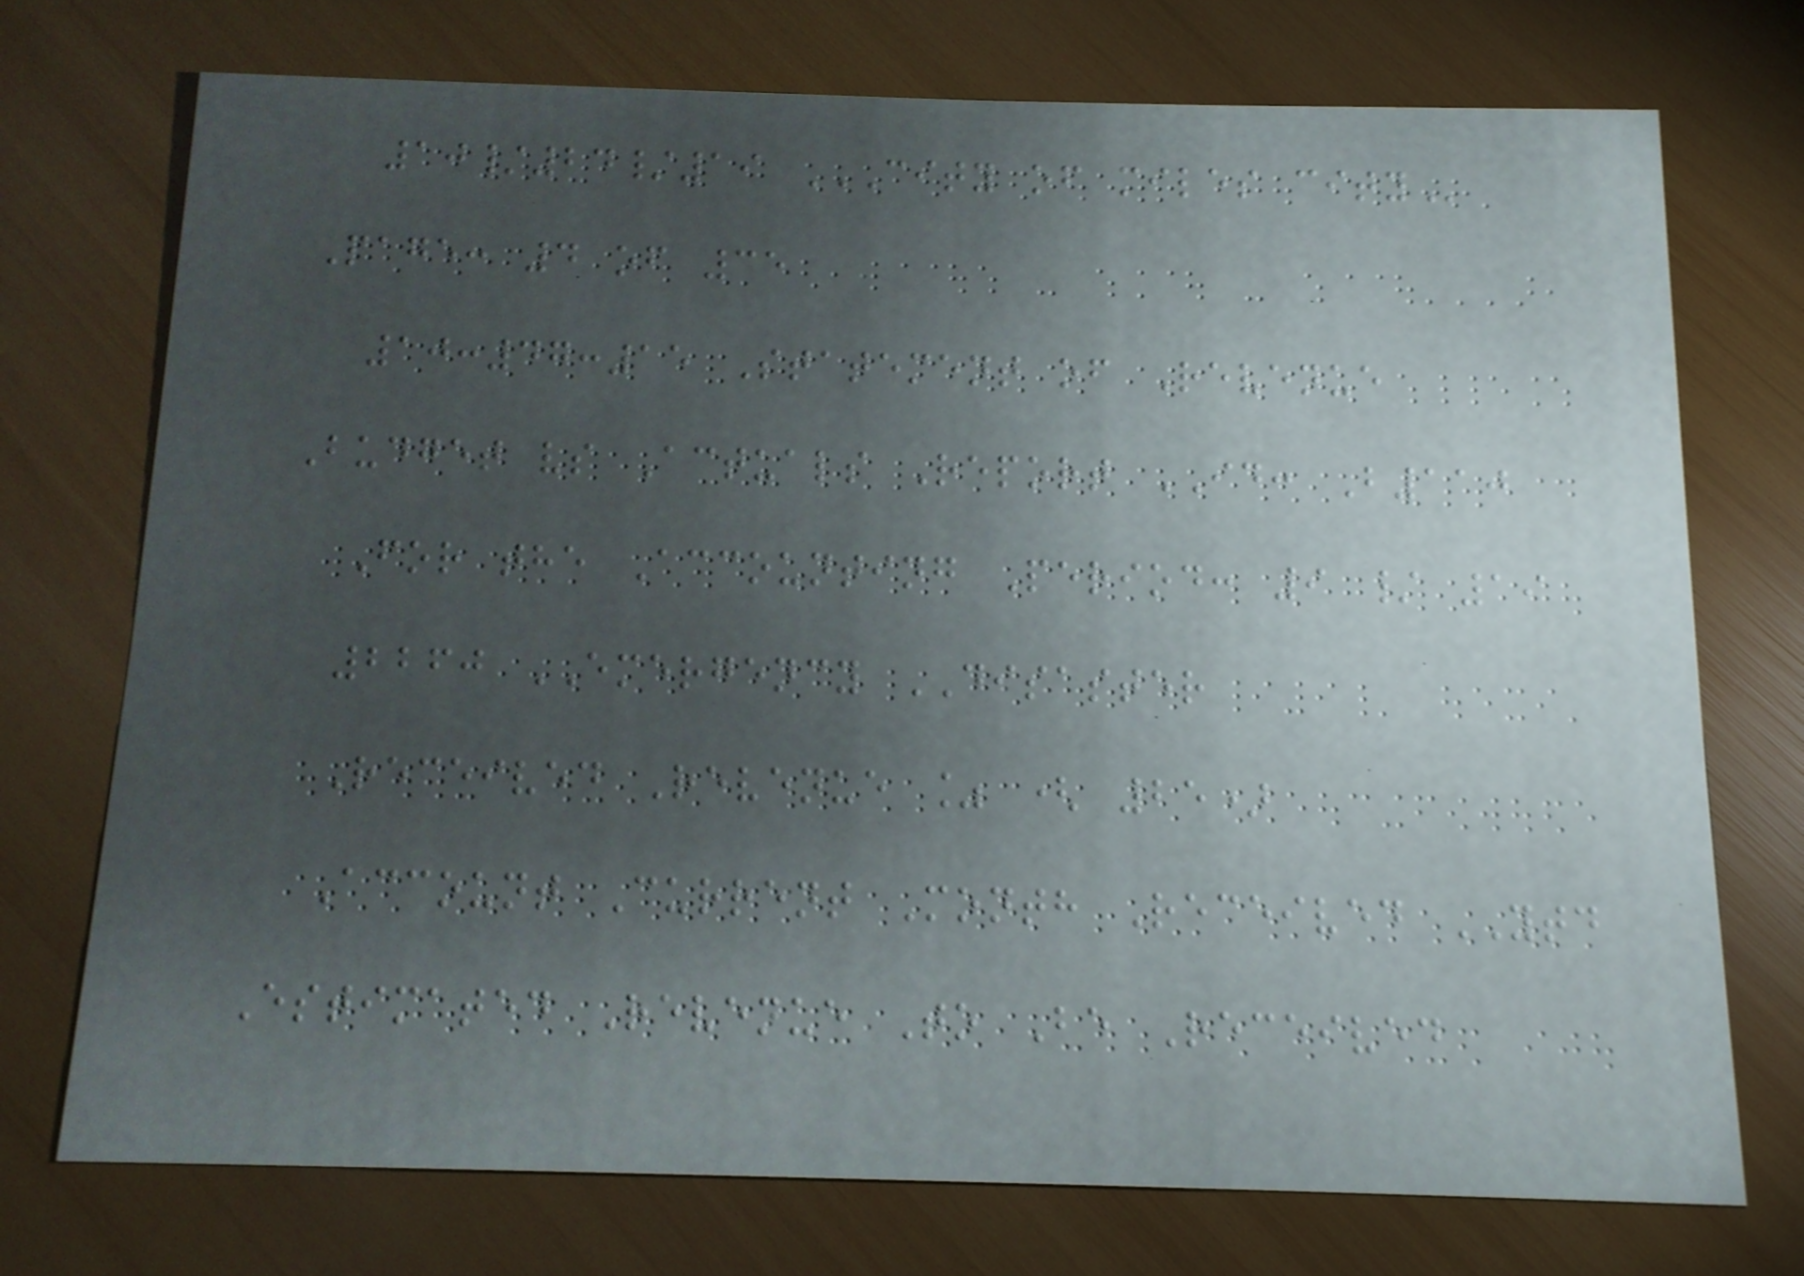10/24/19 CITY OF MILES CITY
Page: 4 of 35
10:47:15 Statement of Revenue
Budget vs Actuals Report ID: B110
For the Accounting Period: 9 / 19
2260 EMERGENCY DISASTER
Received Revenue % ( 25)
Account Current Month Received YTD
Estimated Revenue To Be Received
